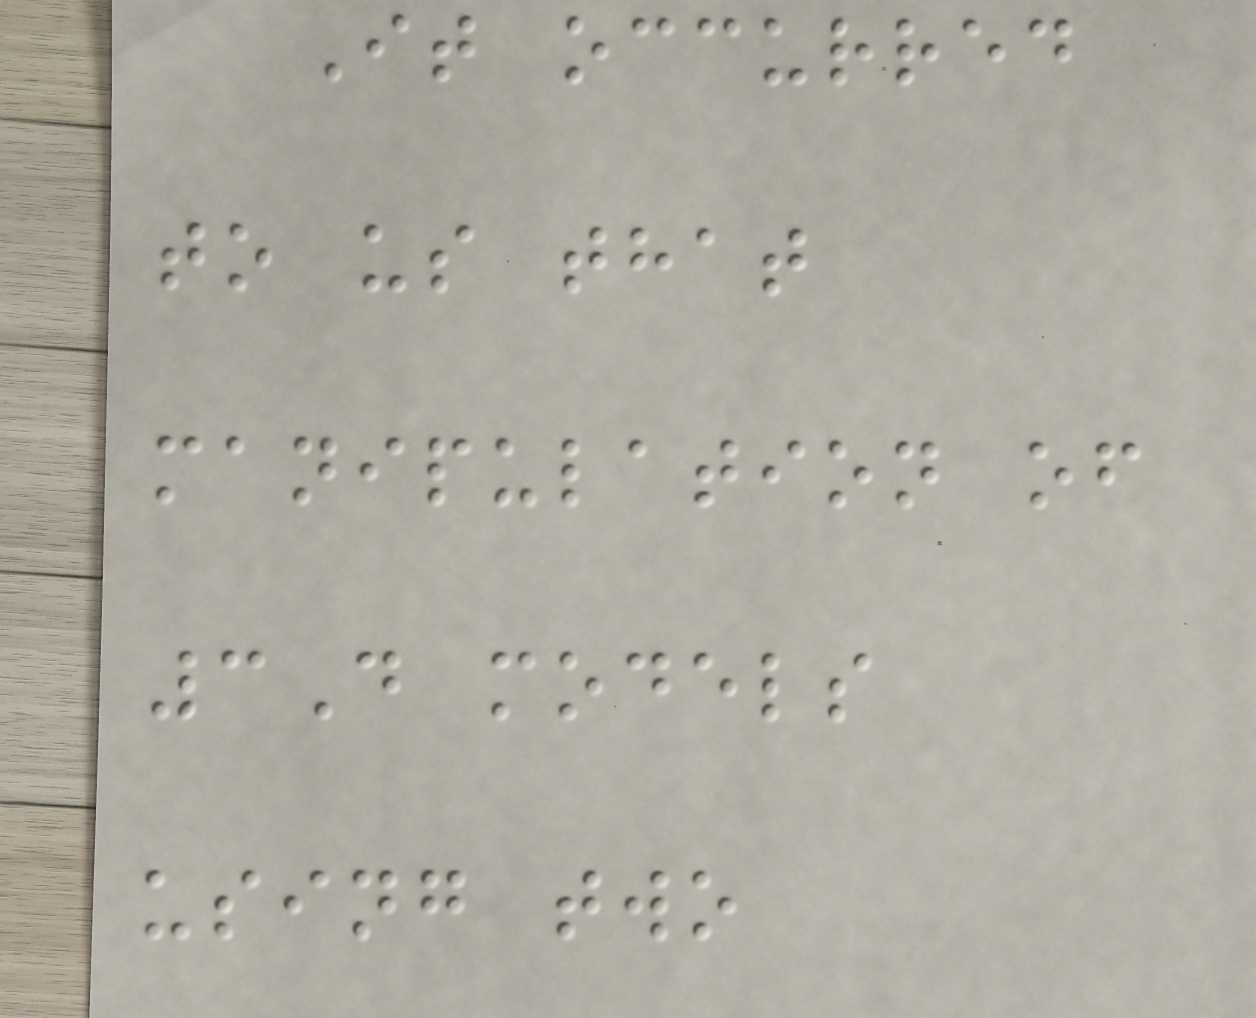It occurred
to us that
manipulation of
3D models
using two
